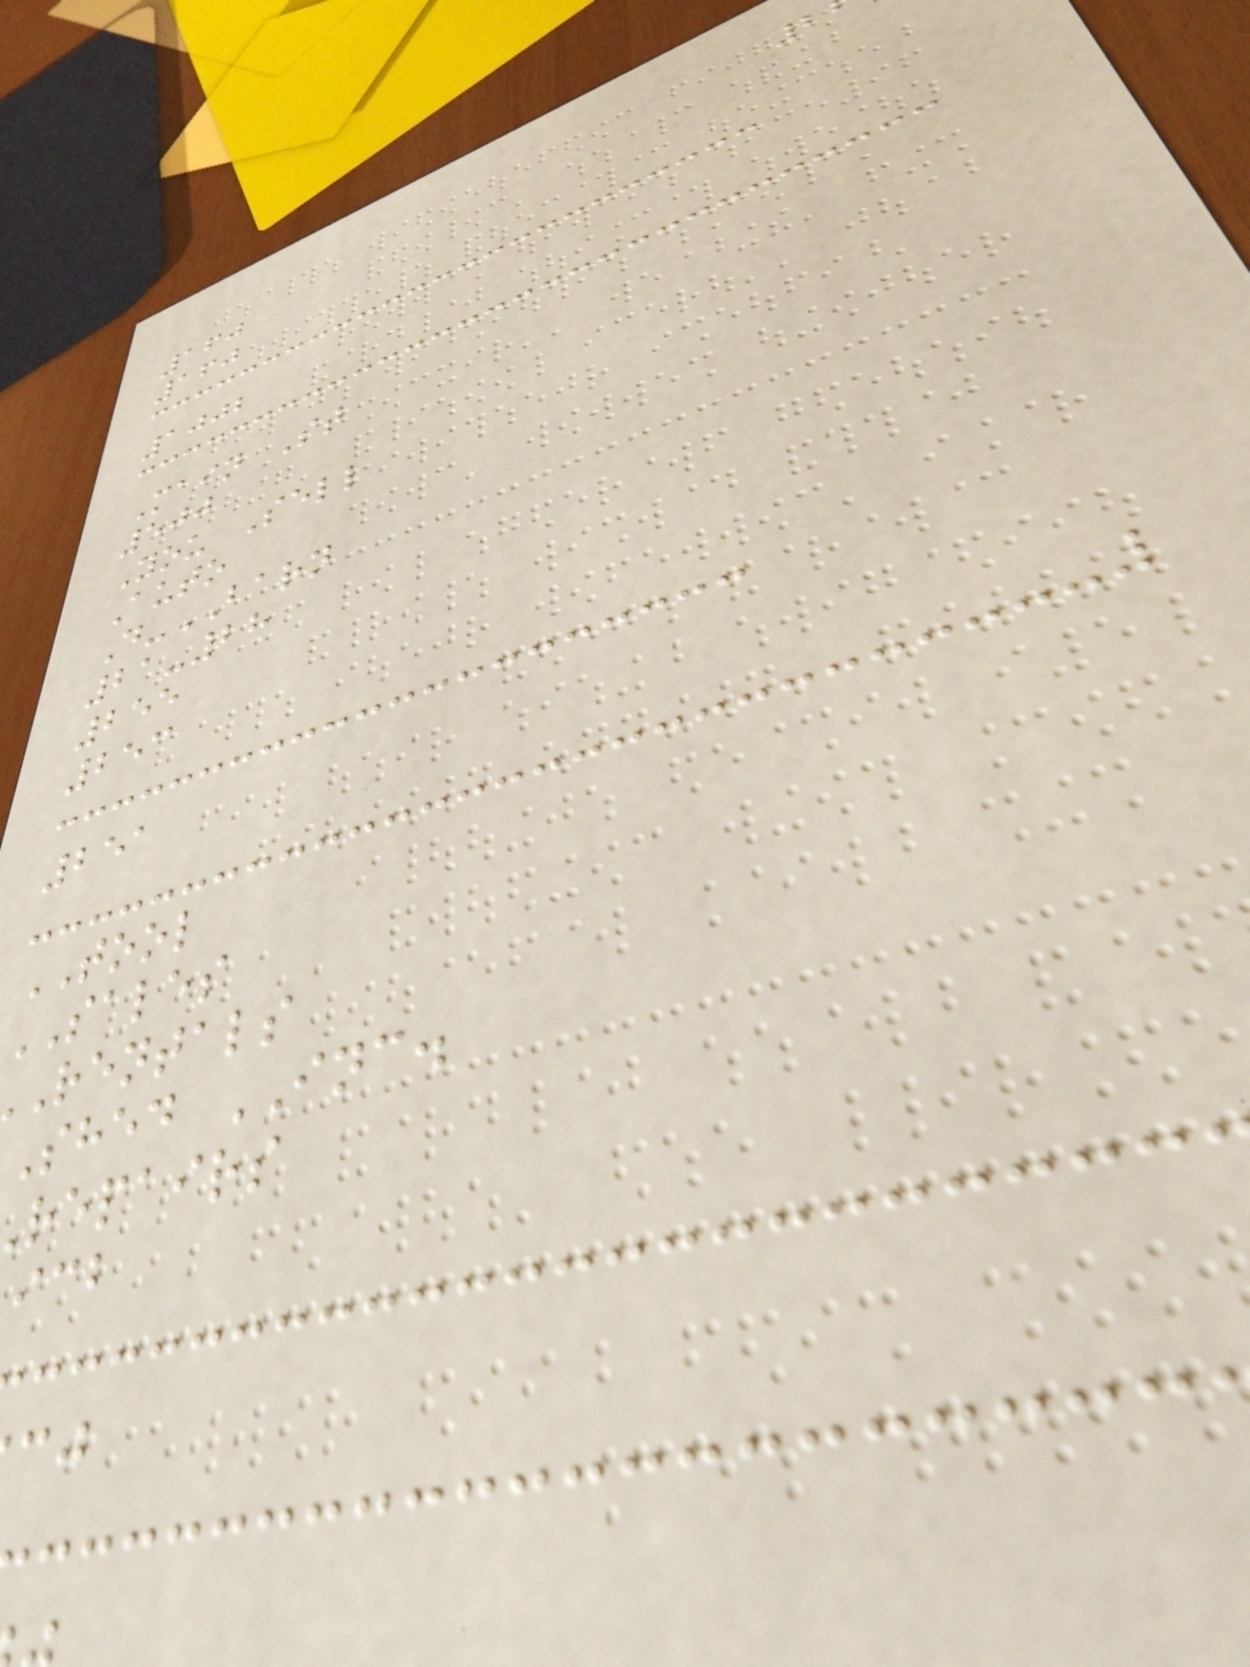160
160
1002
Main St
500
You Sell
Auto
D-BARN
21-28
255
253
251
TOOL
SALES
rentals
shed INC.
repairs
